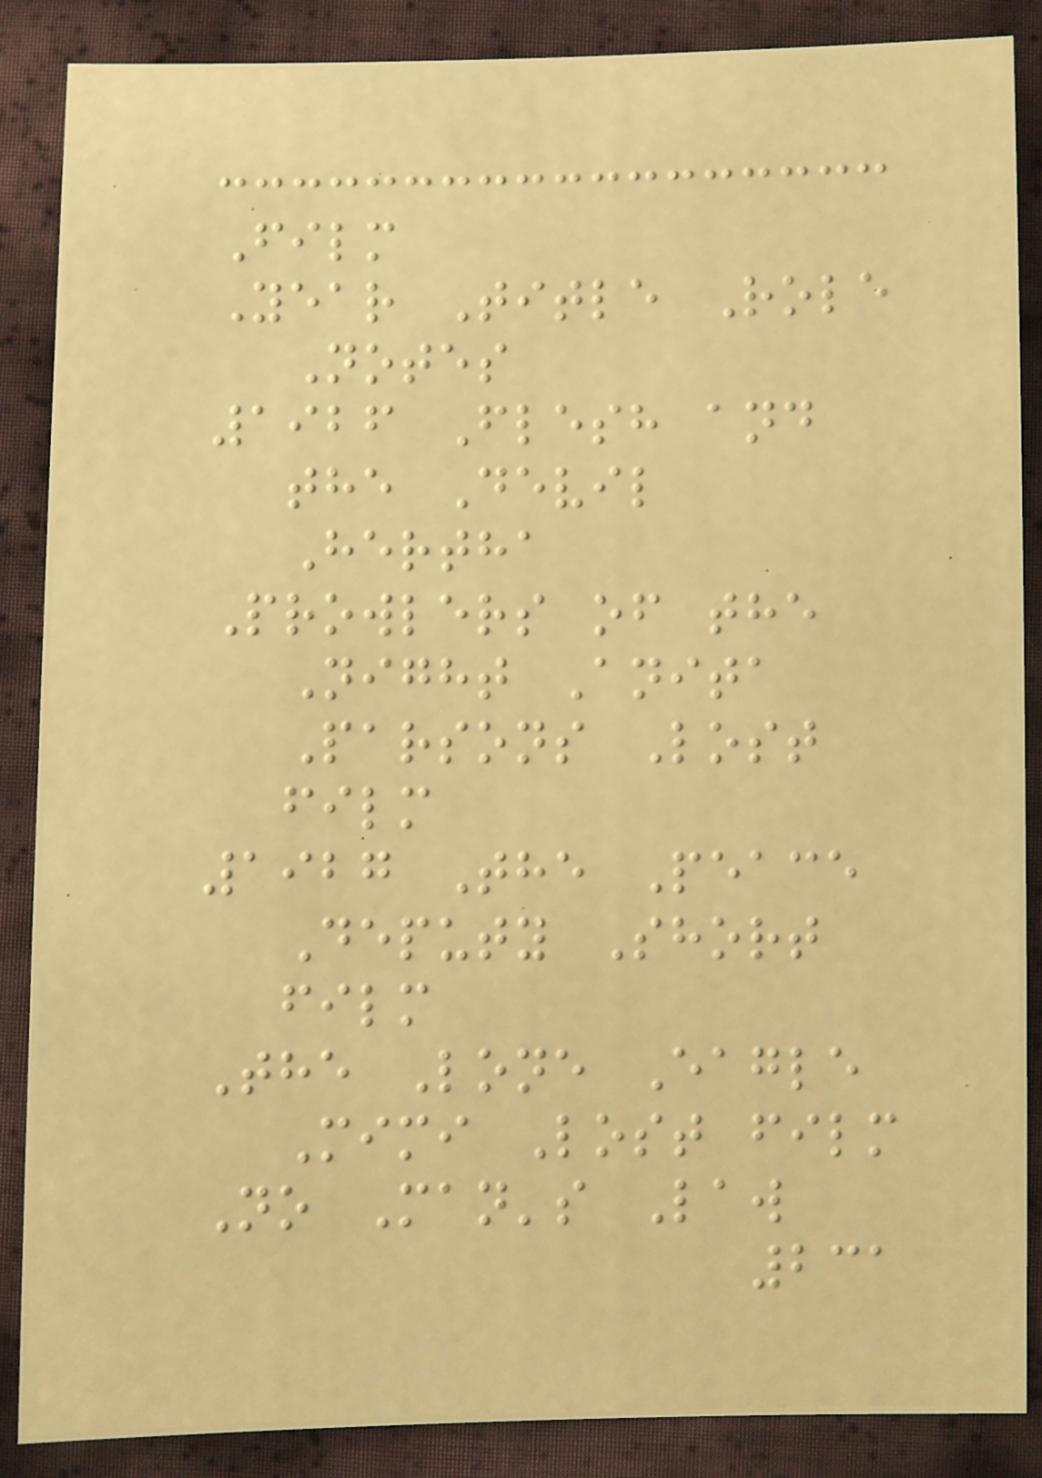Film
Year Title Role
Notes
1926 Flesh and
the Devil
Hertha
Prowlers of the
Night Anita
Parsons Lost
film
1927 The Peace
Deputy Short
film
The Lone Eagle
Mimi Lost film
No Man's Law
231
